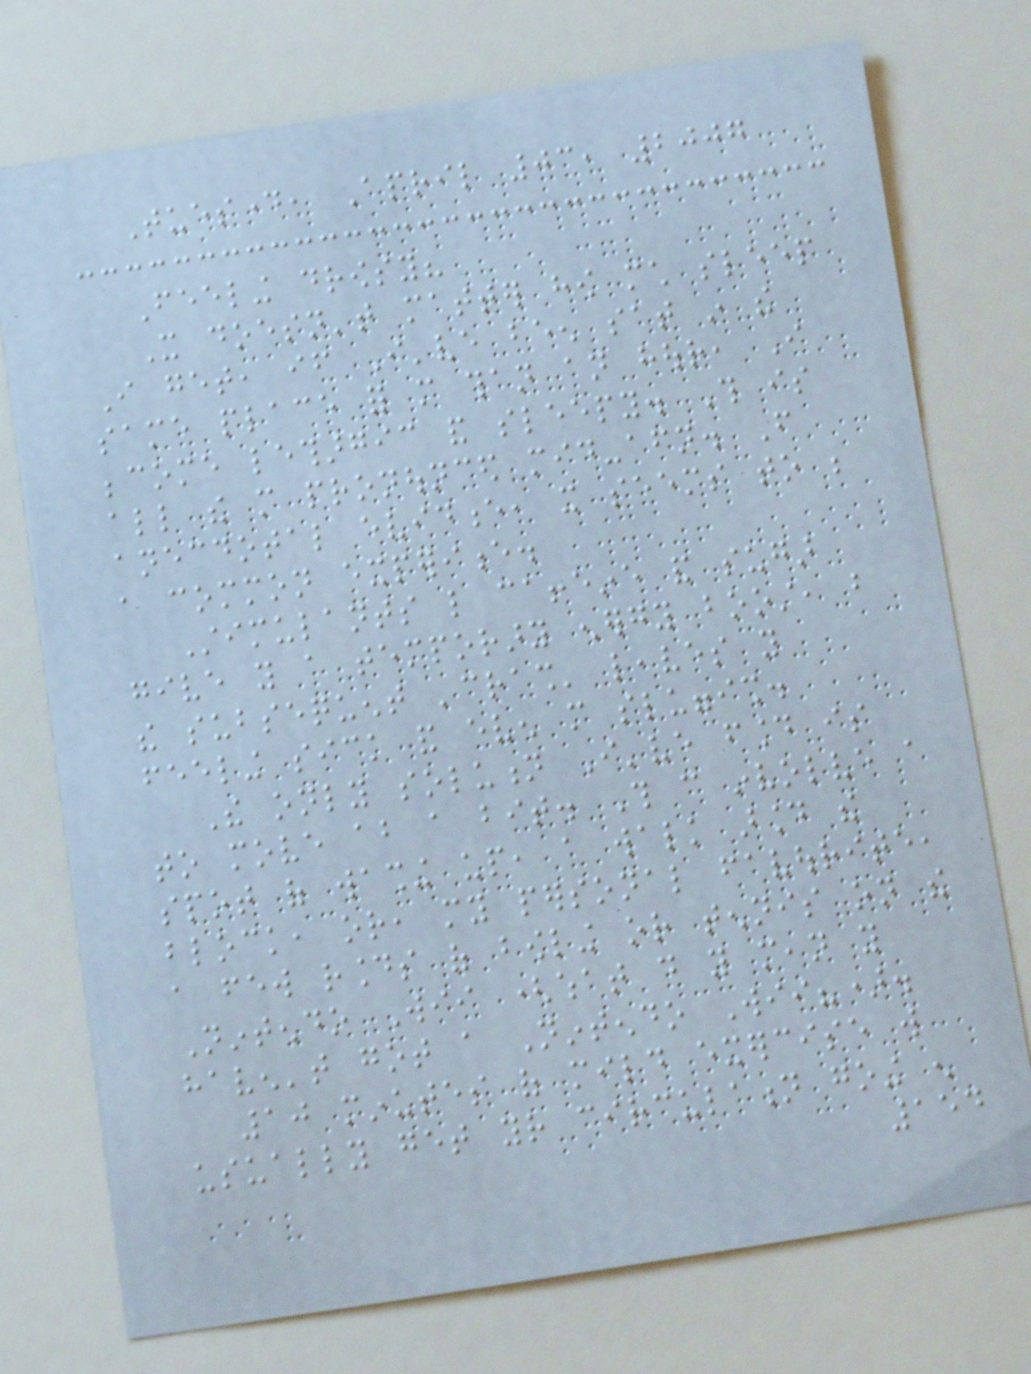Tuesday, April 03, 2007
Feeling drowsy?
It doesn't matter how much sleep
I get, if I've been sat in the
same place for more than an hour, I
become lethargic and sleepy. This is
all the more pronounced mid-afternoon. From
anecdotal evidence, it seems to be
a common experience.
Stimulants like caffeine and sugar
give you a temporary energy boost, but
the subsequent 'crash' leaves you
feeling sick and even more sluggish.
The only solution I've found is
to move about a bit. This can involve a
spot of washing up, a walk around the
block, or, my personal favourite,
a few rounds of bowling or tennis on the
Nintendo Wii (what do you mean you
haven't got a Nintendo Wii?).
10 minutes of mild exercise will
usually get your circulation going enough
154
